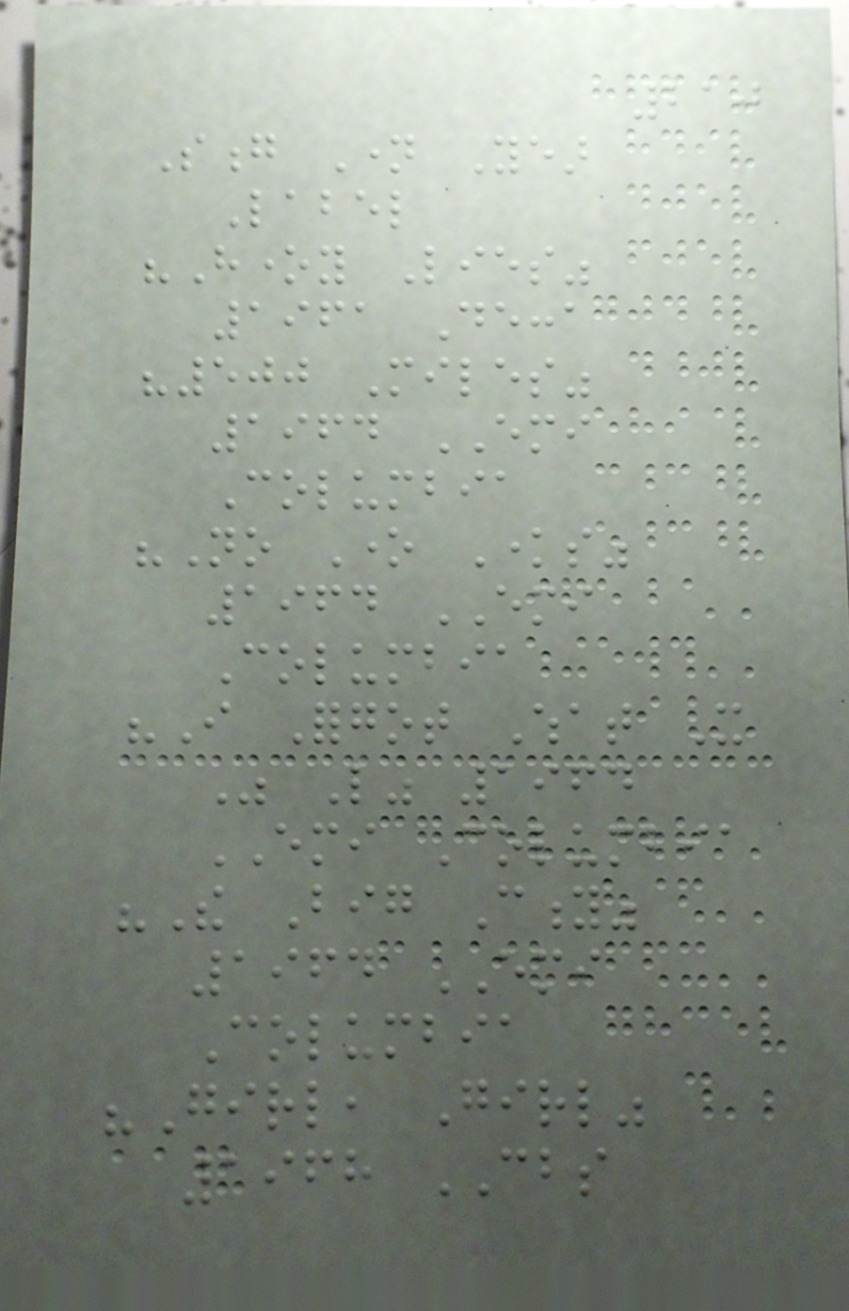210
Song Name Year
Label
"Honey Lies"
1961 Decca
"500 Miles"
1964 EMI
Columbia
"No One Knows"
1964 EMI
Columbia
"I Forgot What It
Was Like" 1964
EMI Columbia
"The Big City"
1964 EMI
Columbia
"Girl, Girl"
1968 CBS
